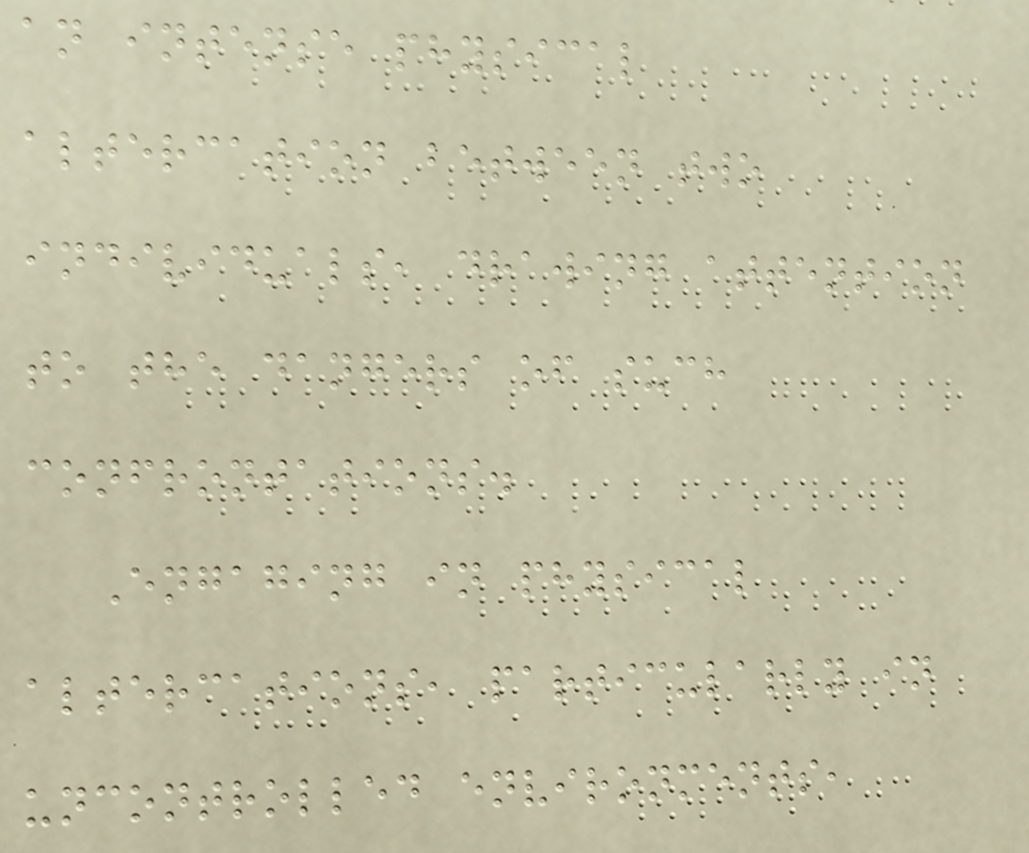an intense physical
altercation between two
individuals, drawing attention
to the dangers of such
confrontations.
Engaging in physical
altercations, particularly in
uncontrolled environments,
